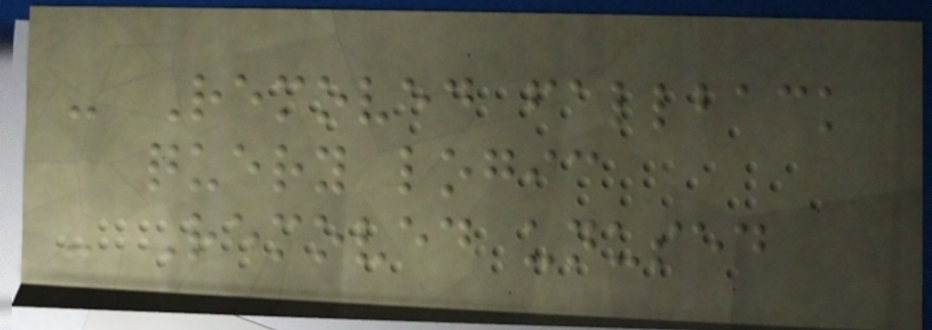- Removed fallback
query logic
- Removed unused
